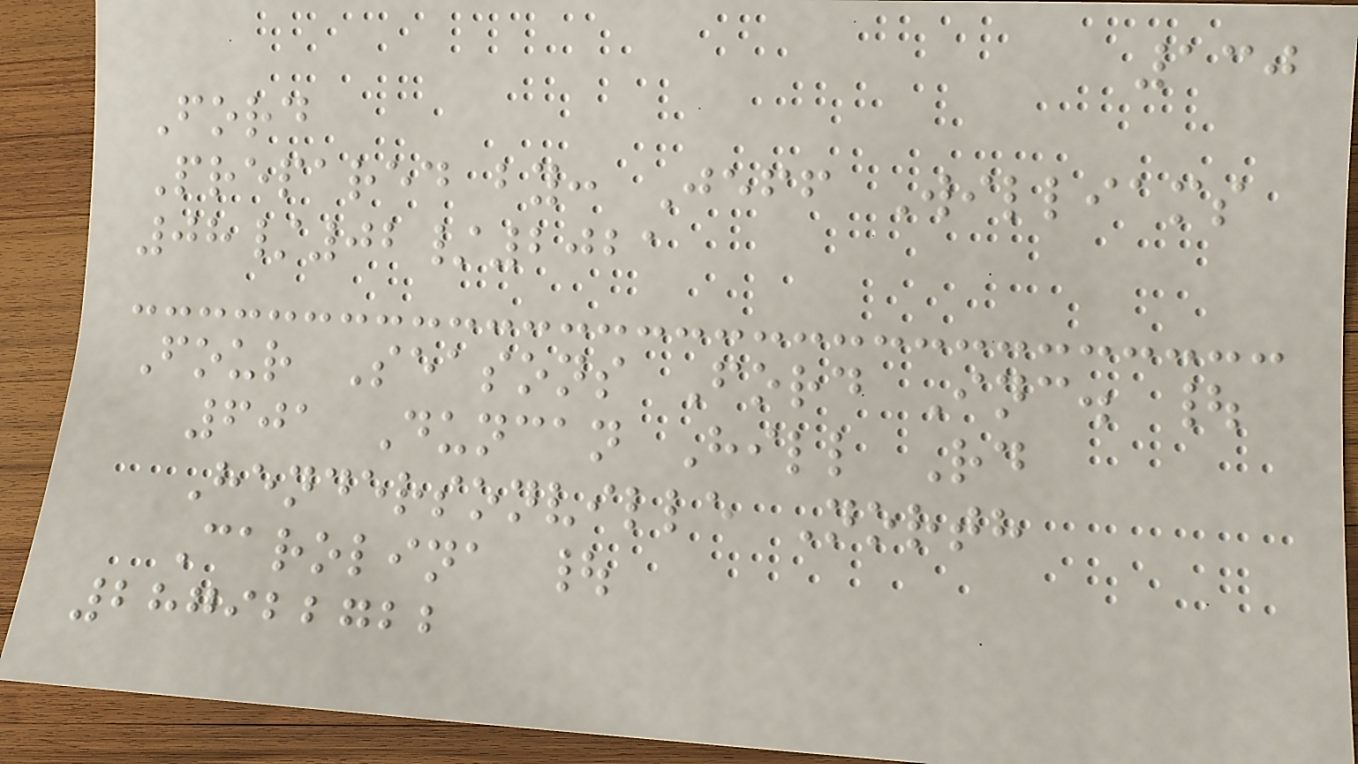130
Ford
Prepared by: Jeff Williams
08/02/2021
Four Seasons Ford Inc. |
601 Duncan Hill Rd
Hendersonville North
Carolina |
287922722
